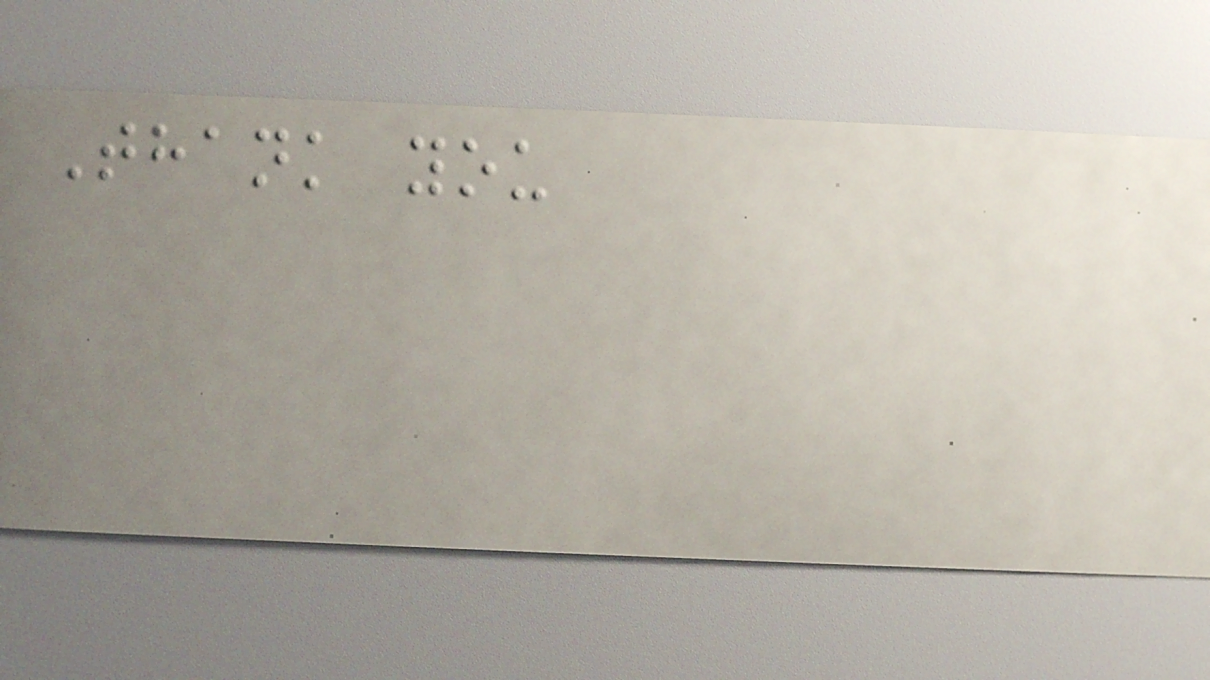Thank you
